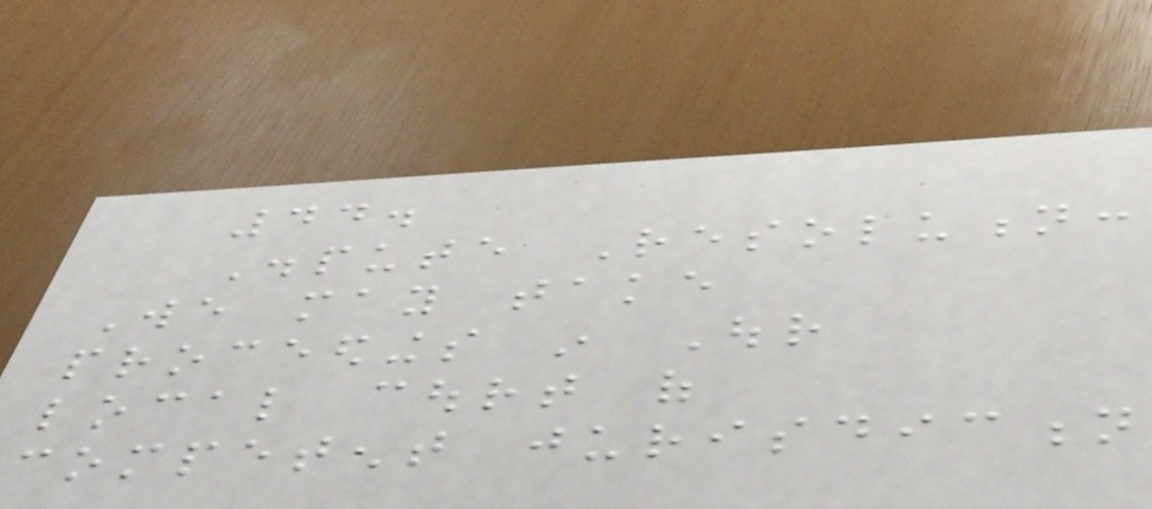44.
Dispute Resolution:
We may take
proceedings in Our
local court of
competent jurisdiction
